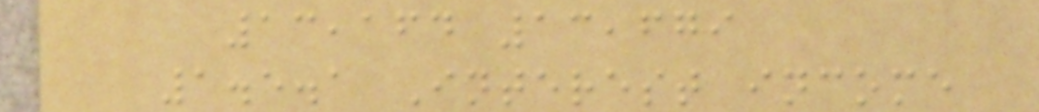13,164 13,679
1.5.1 Interest income
